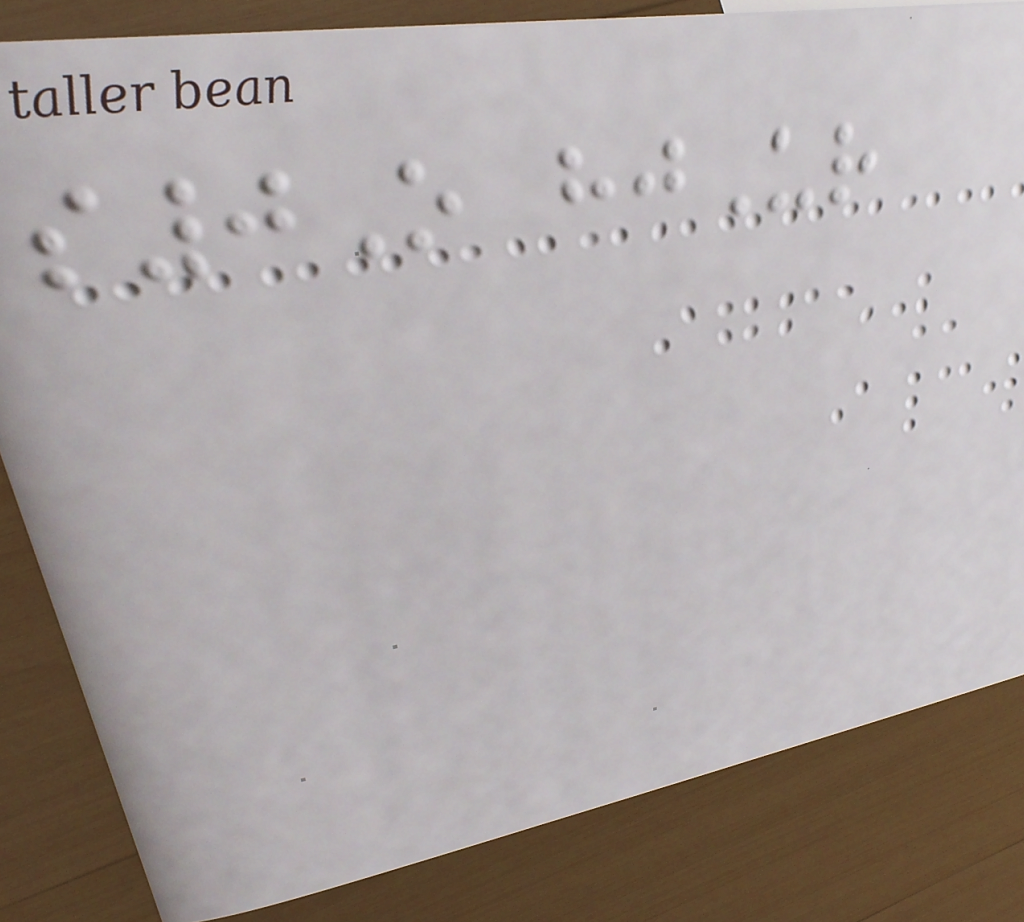s0O hjUr
